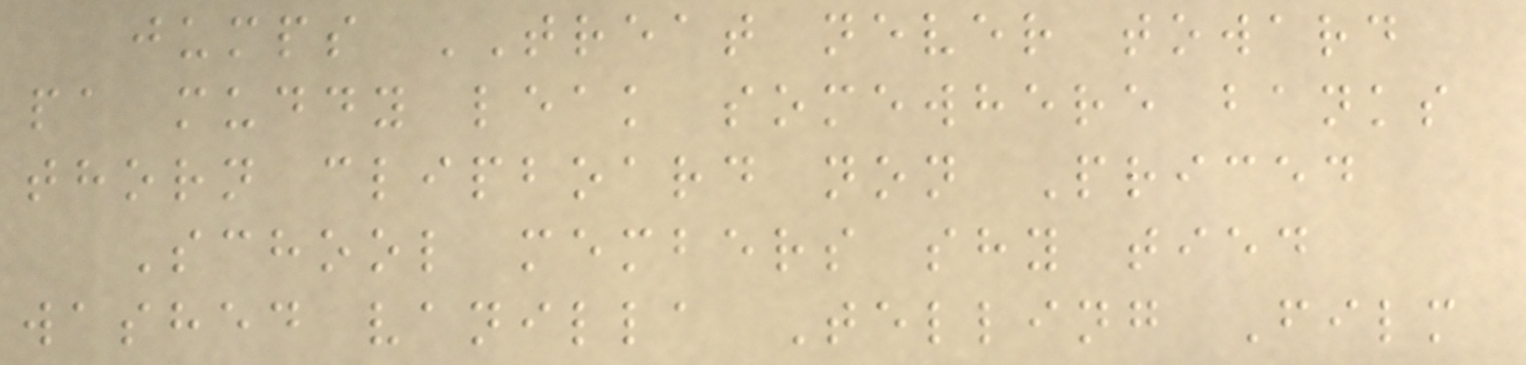jumps TREAT never toward
pa muddy leak somewhere banks
thorn clipboard non Priced
School members shy tied
washed vanilla Telling Film
